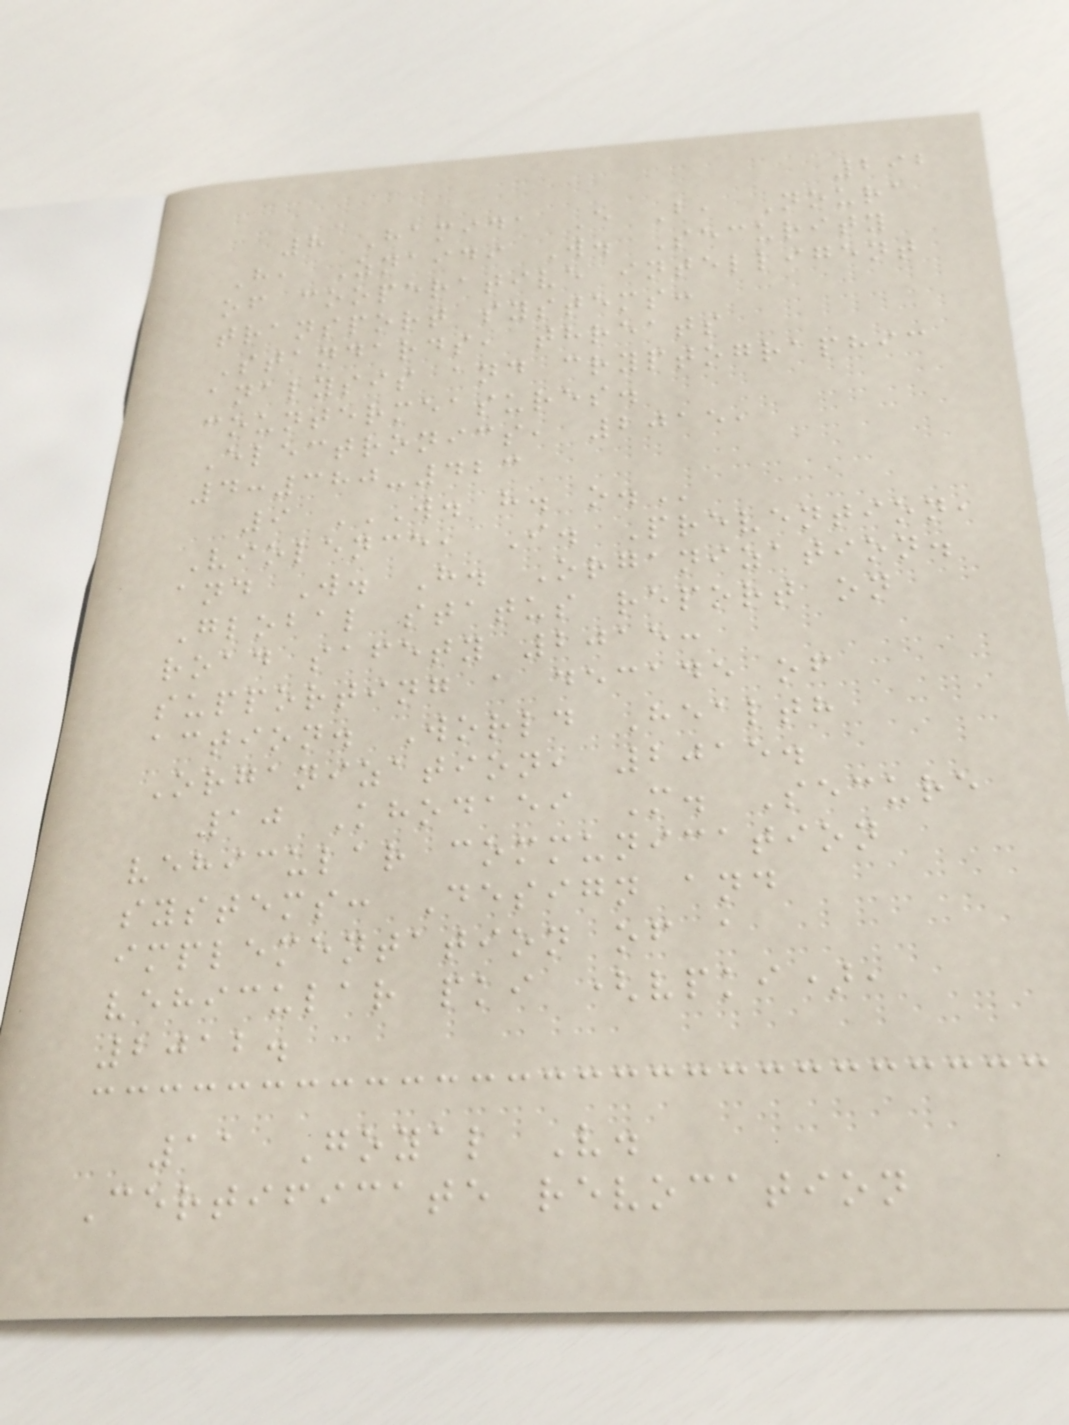292
8 Hamida E B, Noura
H, Znaidi W. Security
of cooperative intelligent
transport systems:
Standards, threats
analysis and cryptographic
countermeasures.
Electronics, 2015,
4:380-423
9 W. H. O.
Violence, I. Prevention,
and W. H. Organization.
Global status report on
road safety 2015:
supporting a decade of
action. World Health
Organization, 2015.
10 Khodaei M. Secure
vehicular communication
systems: Design and
implementation of a
vehicular pki (vpki),
2012.
11 Goyal V.
Certificate revocation
